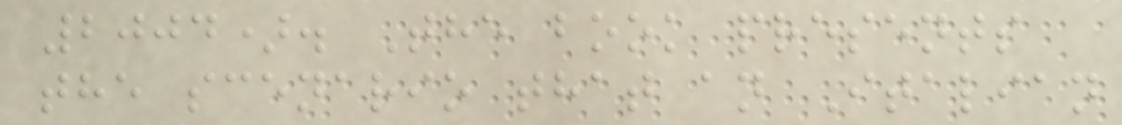2004). The book presents
the scenario that an Italian
